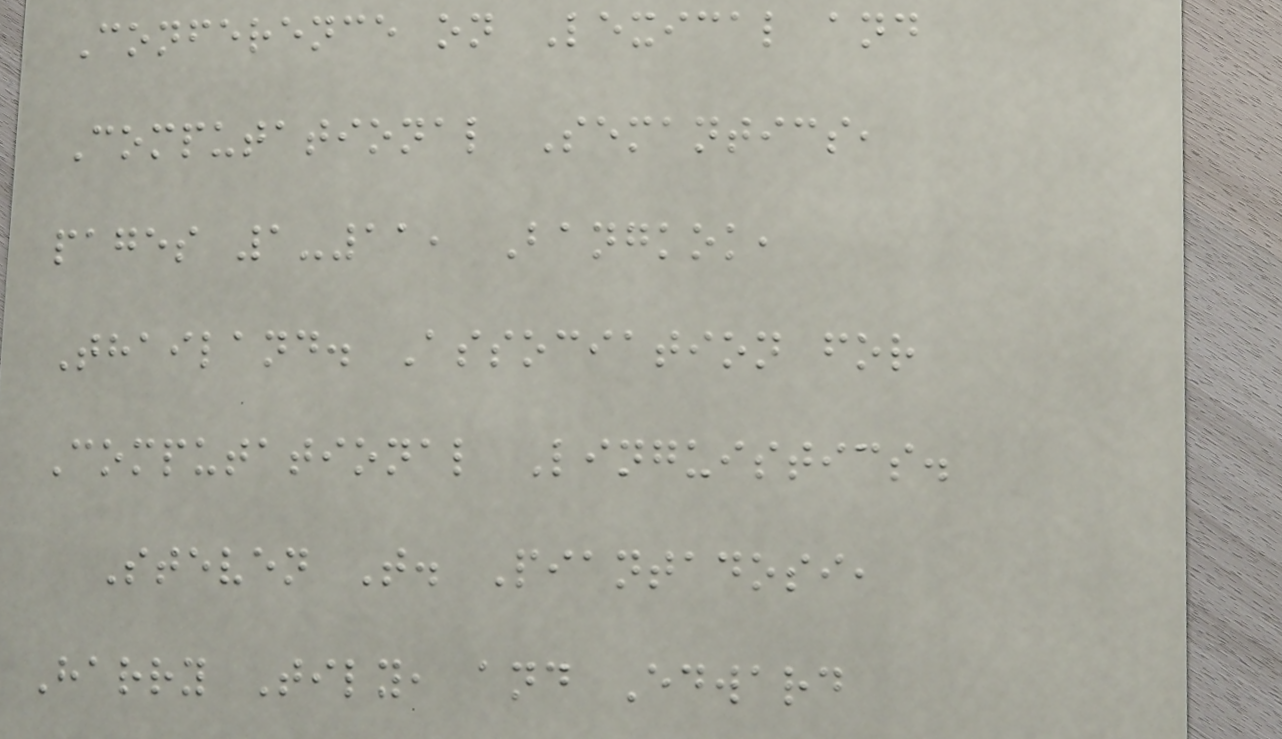Conference on Lexical and
Computational Semantics,
pages 1-11, Bangkok,
Thailand. Association for
Computational Linguistics.
Steven T. Piantadosi,
Harry Tily, and Edward
